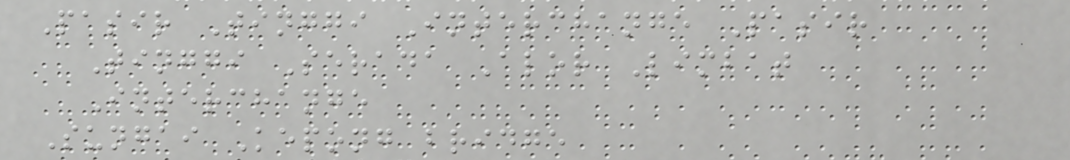Pasir Tinggi Interchange Pasir
Tinggi Serada Alor Limbat
Interchange
Sungai Kepong bridge
